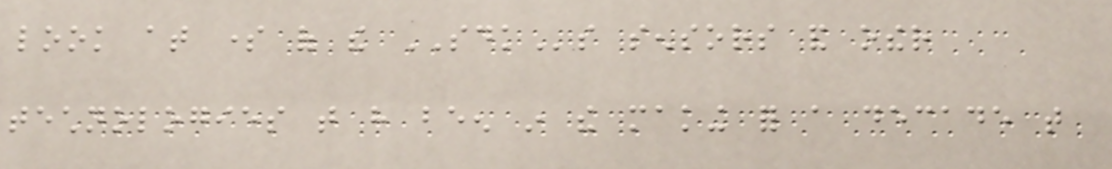look at some of the SDKs sensors and other
technologies that have been in the making for a decade that
